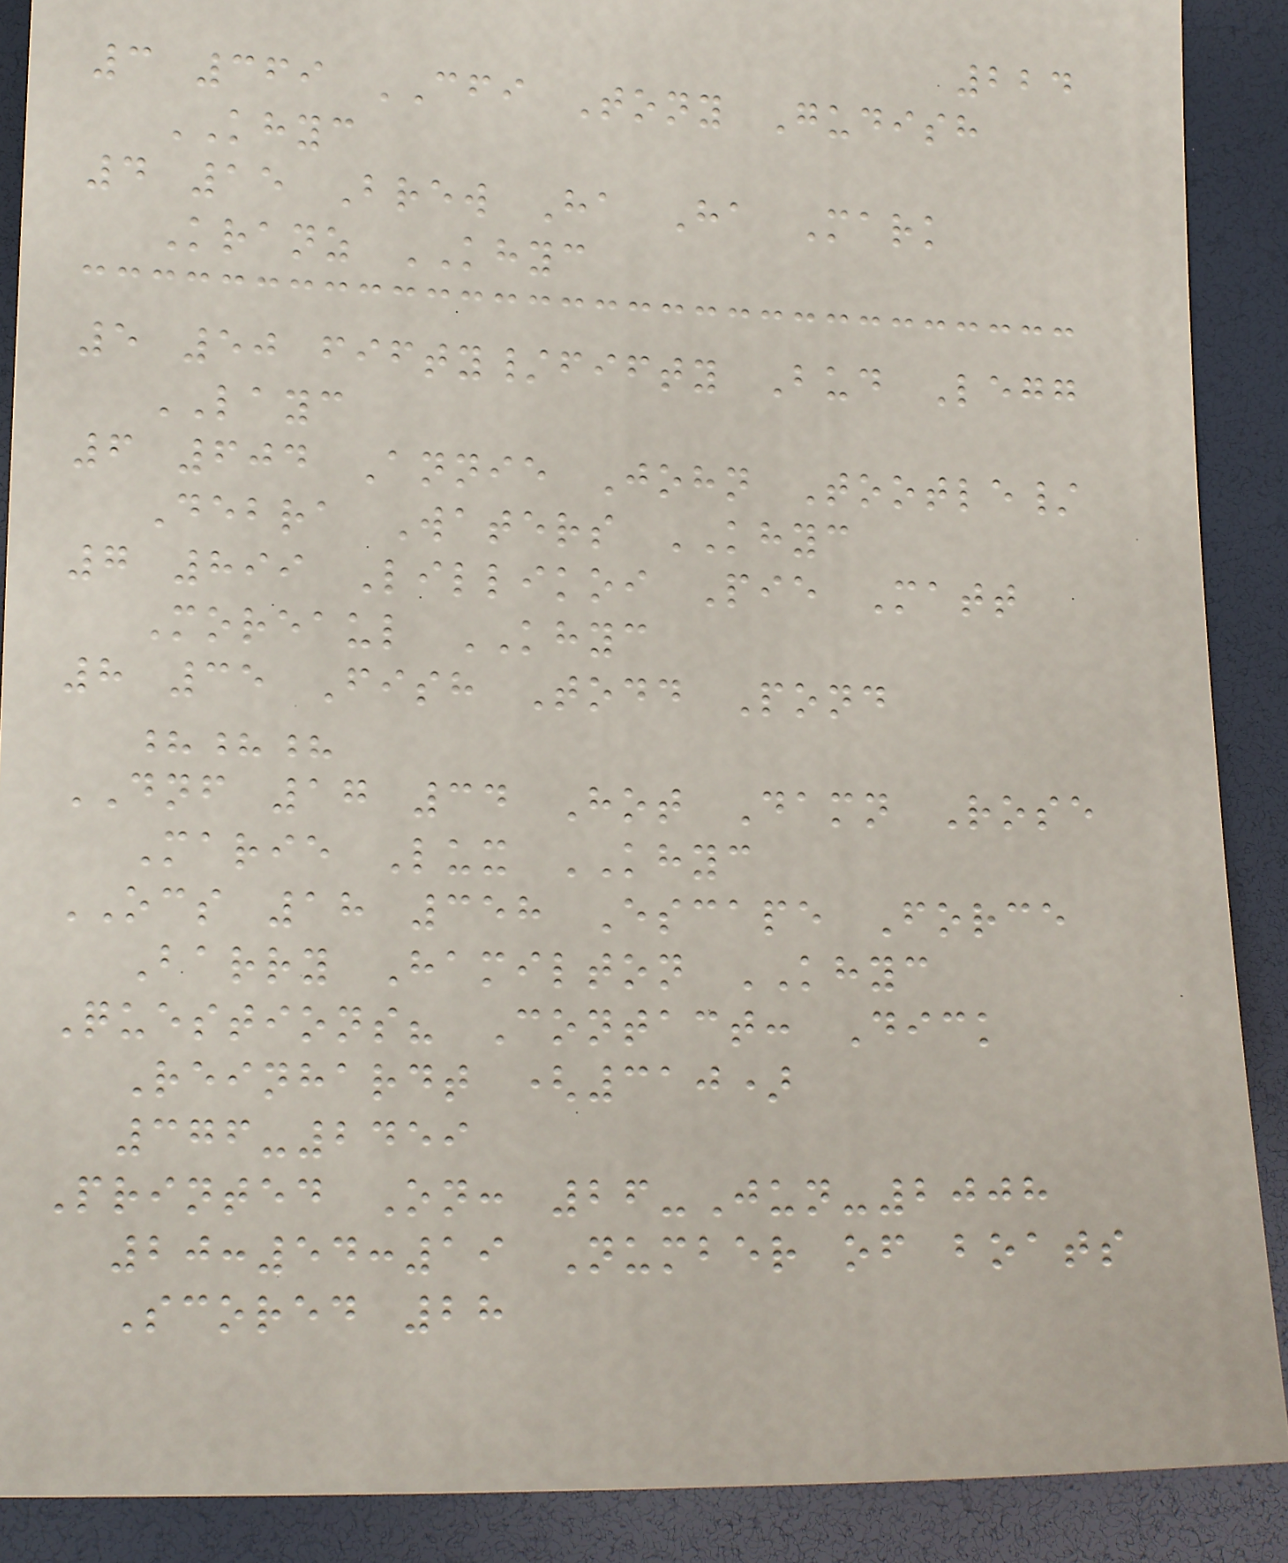224
3 369 CFI Tony Gudish
KHYC
4 15 Brew Ha Ha Mark
Kranz KHYC
5 50 fifty/fifty Bud Legg
LAYC
6 604 Annie John Tootle/
Debra Waters KHYC
7 899 Lillikoi Pie Matt
Moreaul KHYC
8 35 Fish Todd Pond
???
DNF 17 34 Hot Damn Rose
Marie Lux KHYC
OCS 18 358 Escape Force
Barry Hamilton KHYC
Questions? Contact: Dick
Reinhardt (310)
376-2459
Printed On: 26-Jun-2008
20:54:19 Number of boats
Scored 28
